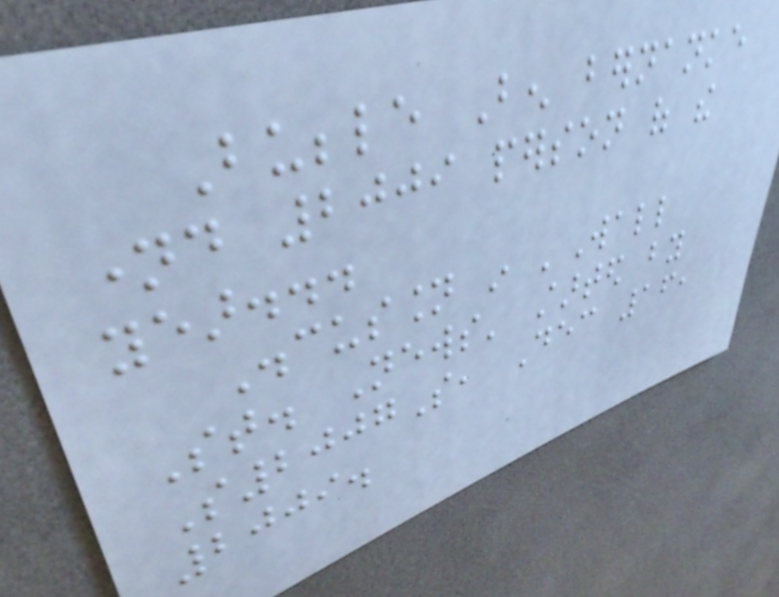Bubble Ben bernanke
named 2009 person of the
year...
Discussion in 'Wall
St. News' started by
S2007S, Dec 16,
2009.
